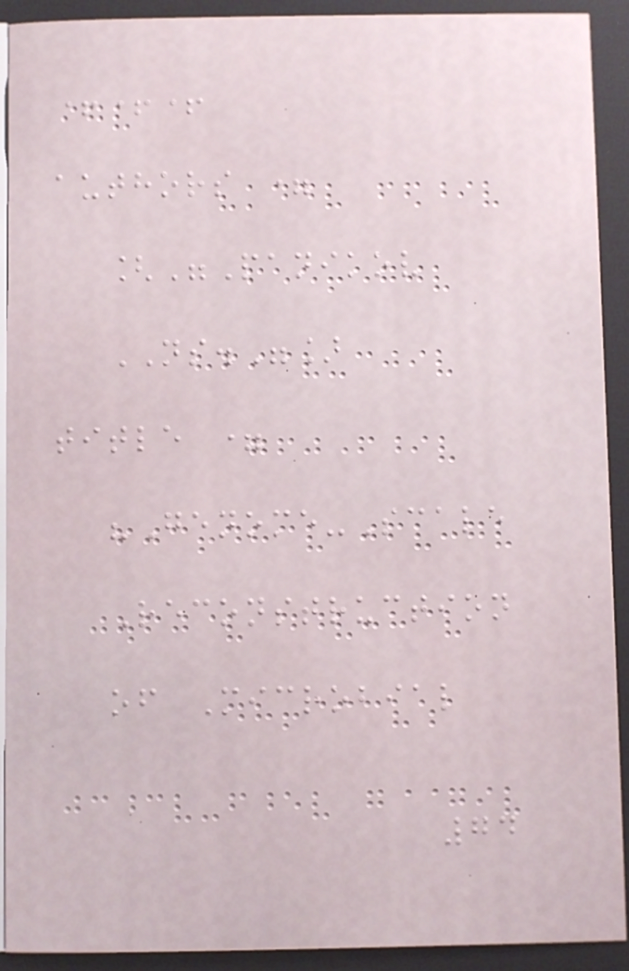+++
authors =
["Panikov
NS."]
title =
"Genome-Scale
Reconstruction
of Microbial
74
